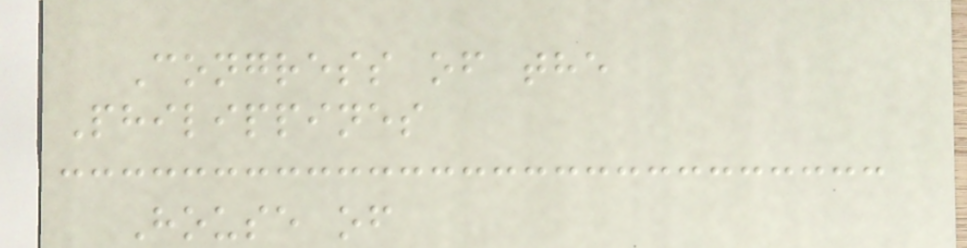Congress of the
Philippines
House of
